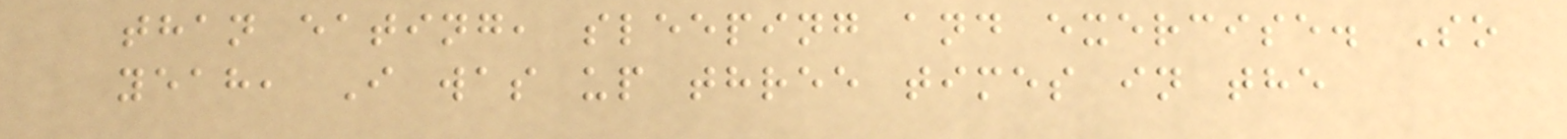than eating, sleeping and exercise. So
yeah, I was up three times in the
